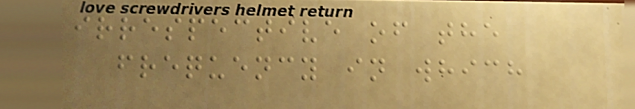irrespective of the
frequency in which
